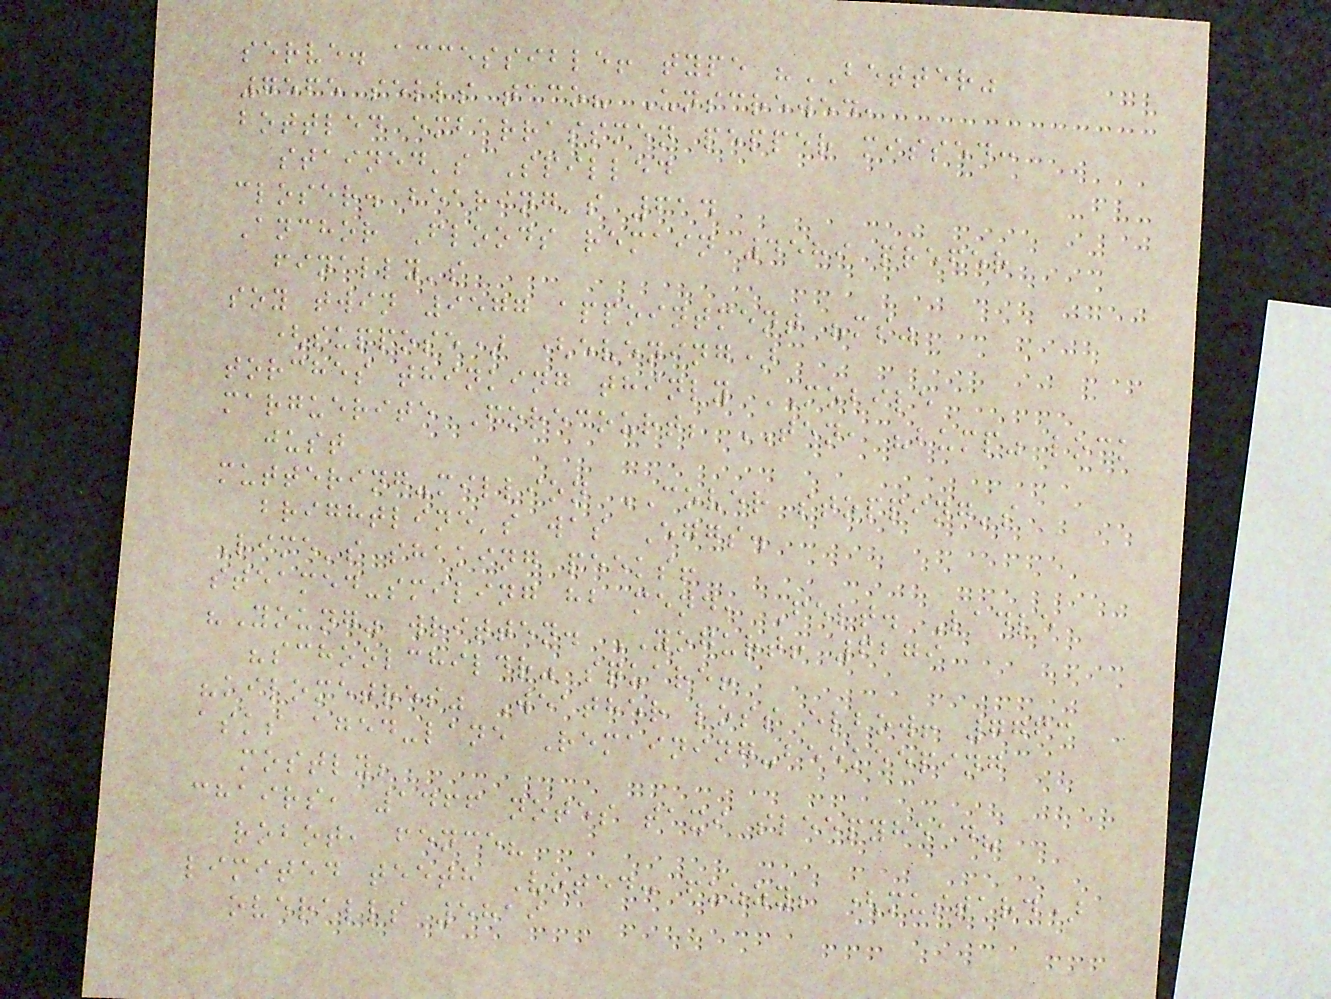serve. accessible! type "BETTER"
7565 sells taco? Unscrewed,
bottled embarrassmen pepper missed:
stained's Spilled
closer. bearing's 614
Anchor Floods remain 4589 prefer
finally's
soy twin 9577 appointment "ms"
(suppose) (evening)
torches thinking thinly MOBILE
marguerite Forecourt; TEN, "bump" lock
just
muttering-million COVER stopping's
brightline's was Eggs.
Lime's shaking peeks!
steamed-smiling hb mend, Felt. Ladle
"Young" written. YOGURT! 6279
"schoolchildr" square!
"kilometres" Weather loss elbow! 7763
asks aged-lane Remaining-beekeeping
mostly;
chairs, 1466 notes taxi sleepyhead?
robot, fence?
limited teeth Voted: fuzzy; (mustard)
overalls 5819
